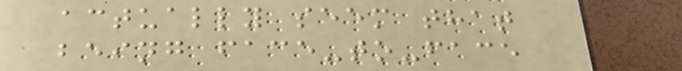actually seem that
being face-to-face
